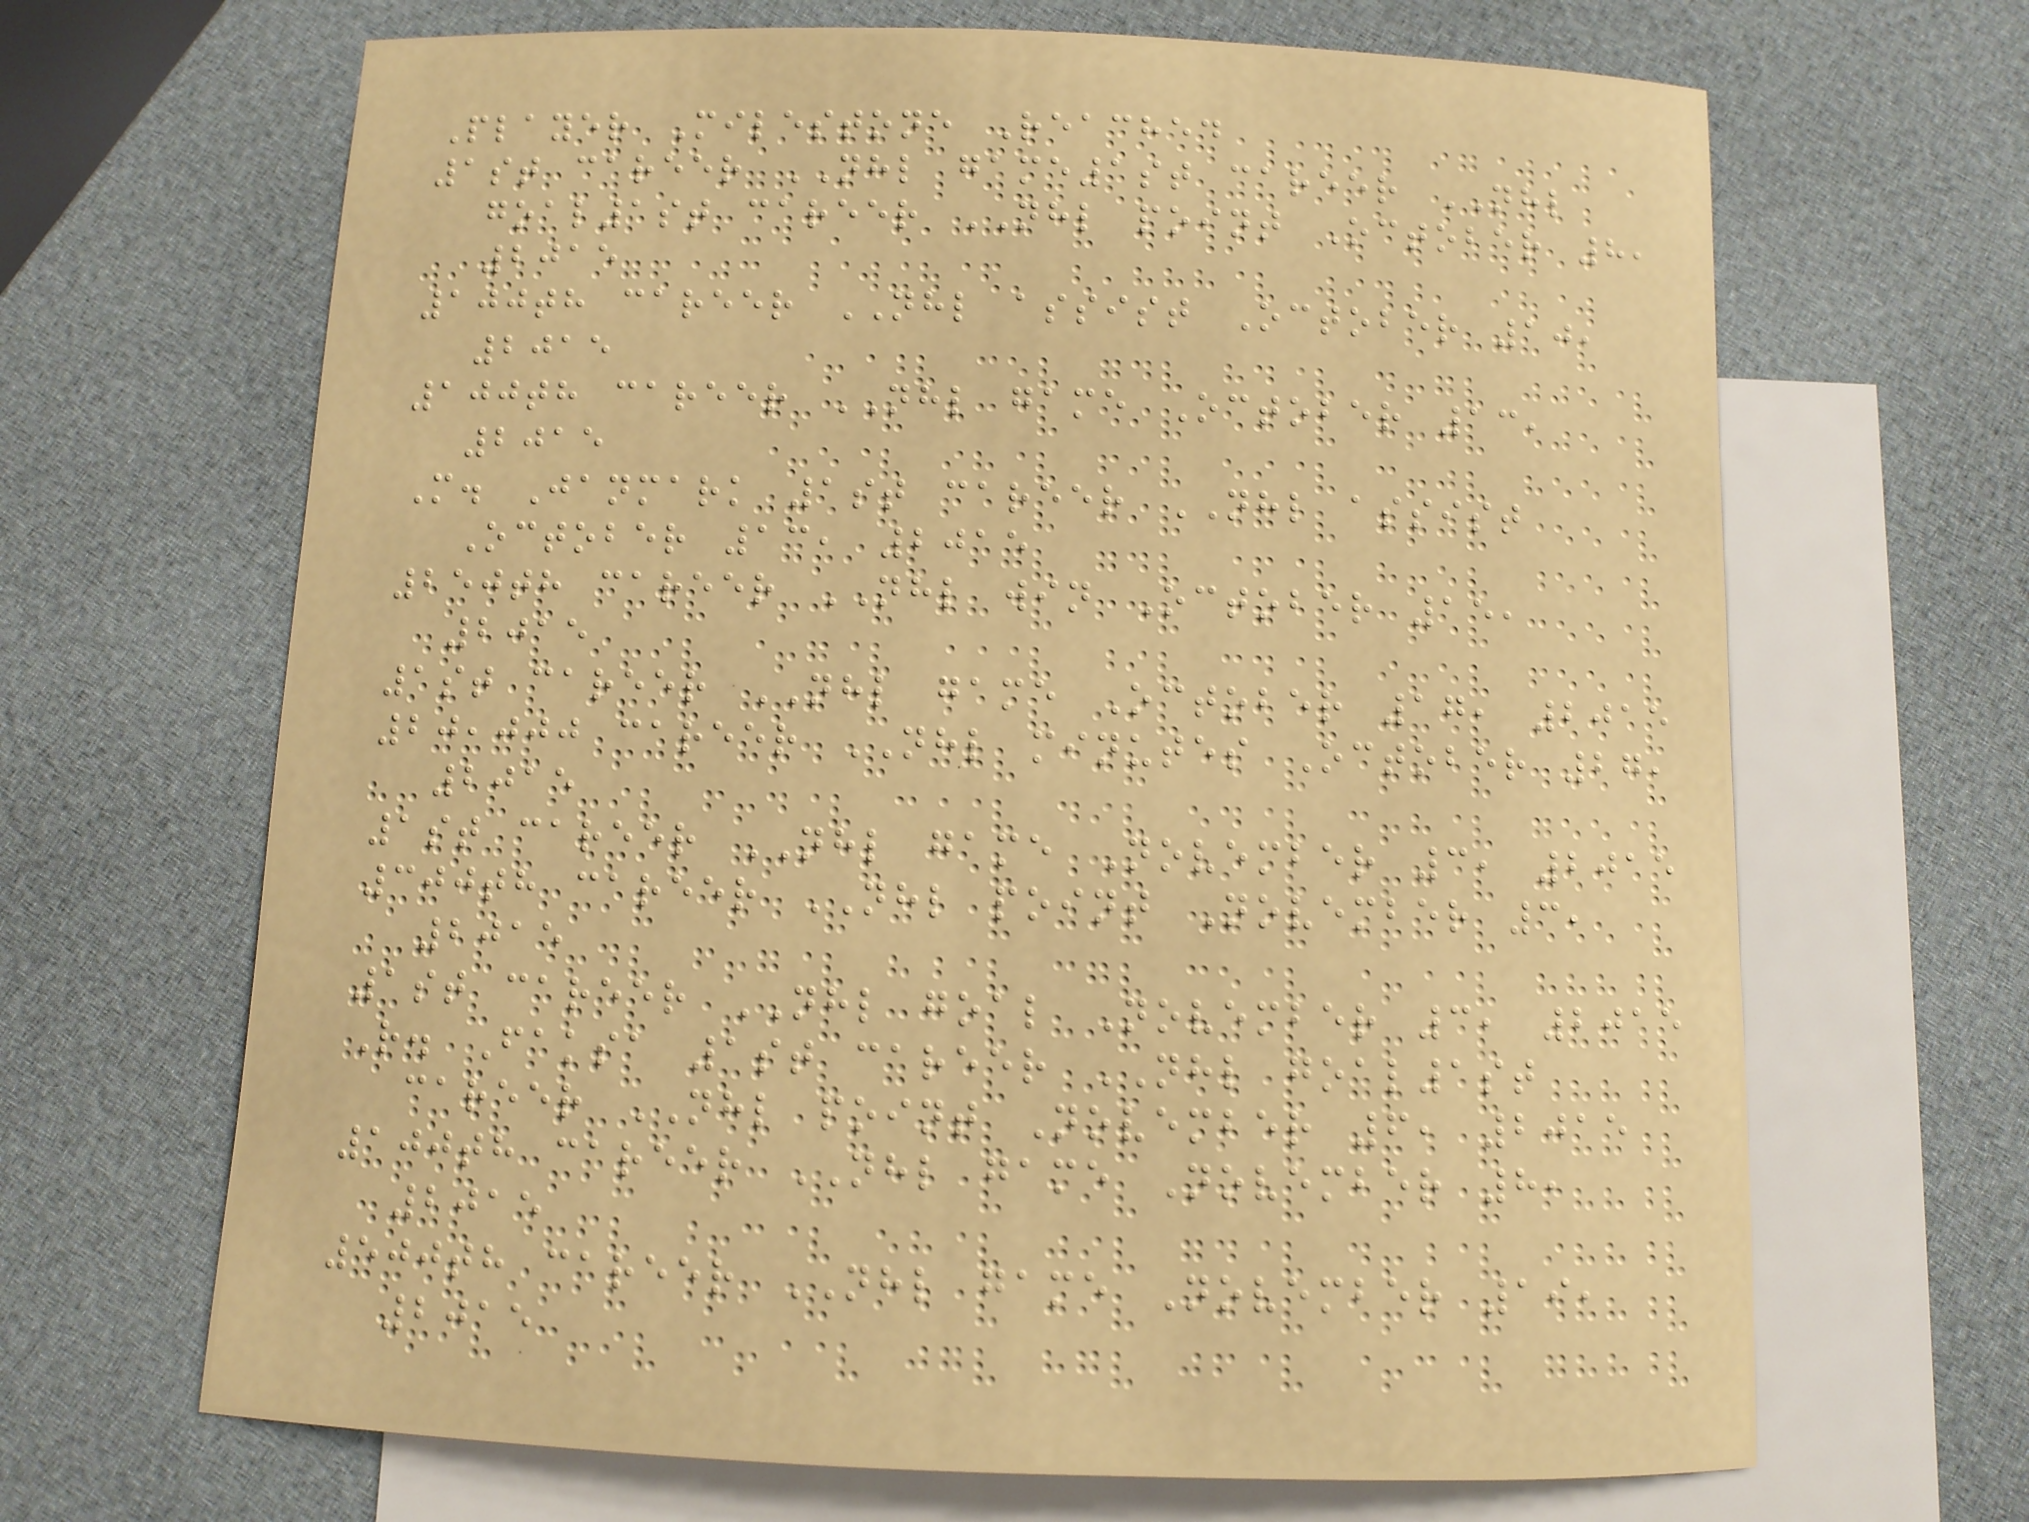Player Milestone Reached
1st career NHL game1st career NHL
goal1st career NHL point October 8,
2015
100th career NHL assist October 10,
2015
100th career NHL game October 13,
2015
M. Janmark 1st career NHL assist
October 13, 2015
250th career NHL win October 15,
2015
1st career NHL game October 17, 2015
20,000 career NHL minutes October 27,
2015
1st career NHL game November 3, 2015
300th career NHL point November 3,
2015
1st career NHL goal November 3, 2015
R. Faksa 1st career NHL goal1st
career NHL point November 6, 2015
100th career NHL game November 8,
2015
500th career NHL game November 19,
2015
